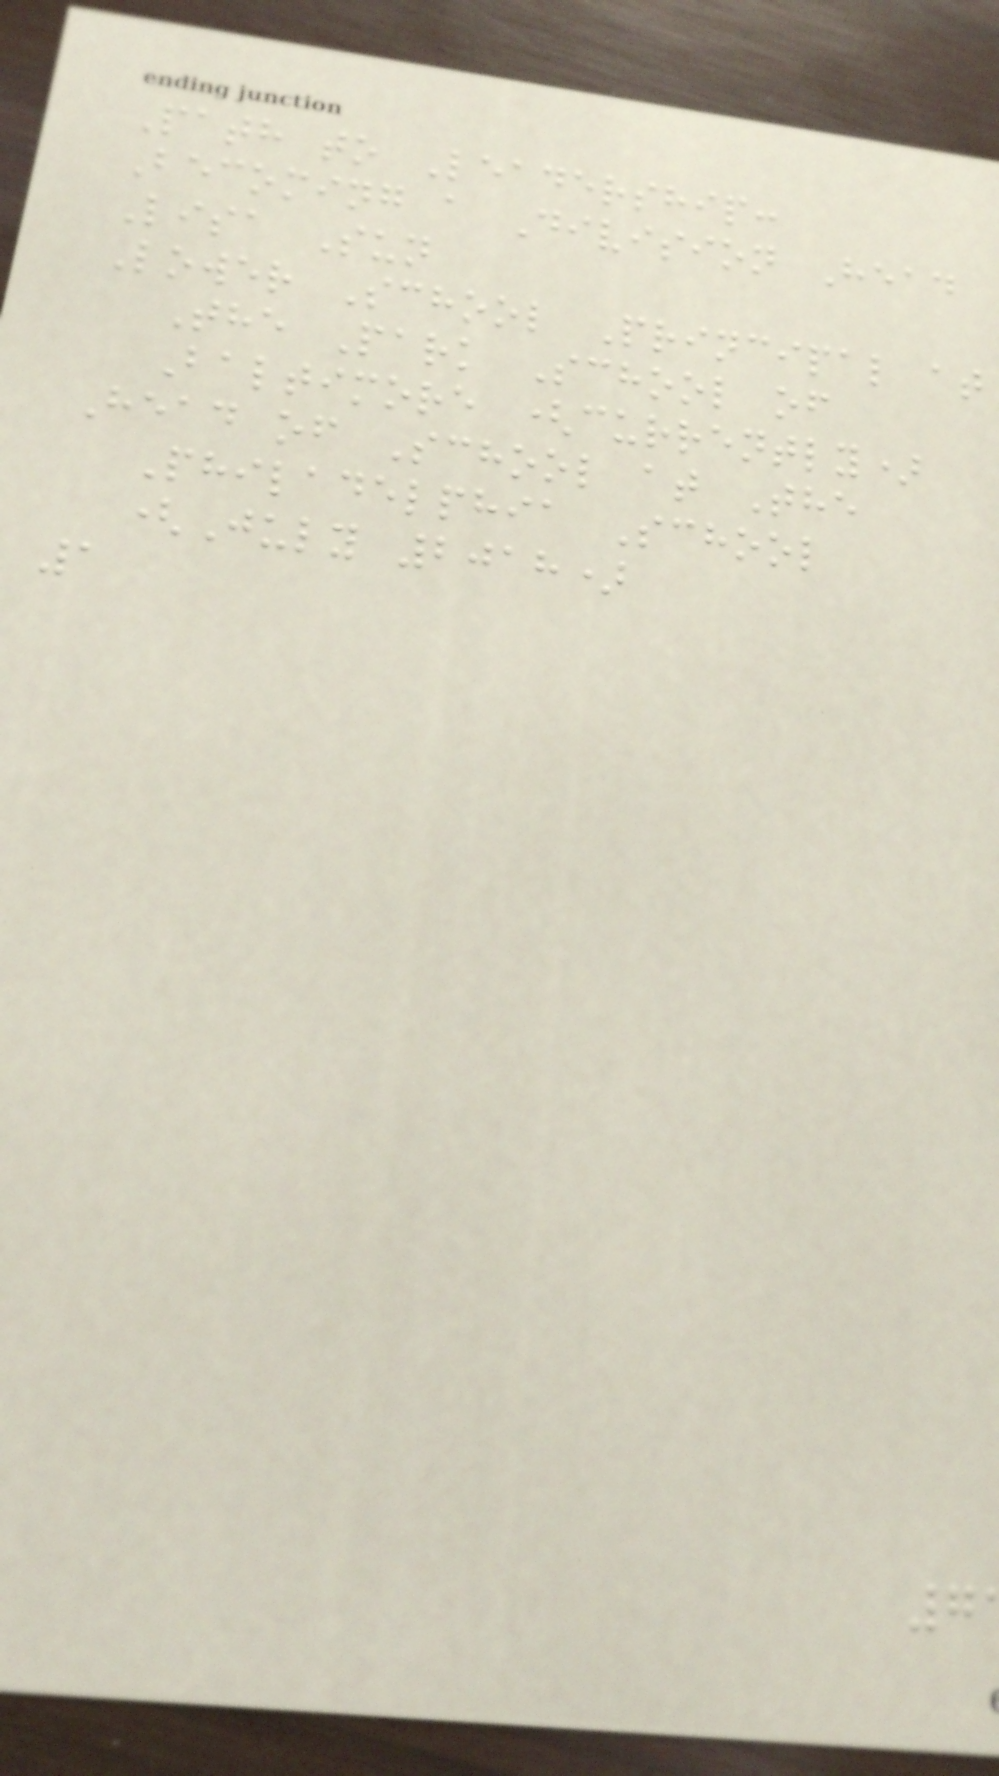Path to Leadership:
Becoming a Division Head
Lisa Sun
Lower School Principal at
The Park School of
Baltimore (currently)
Head of School at The
Philadelphia School
(July 2018)
1
